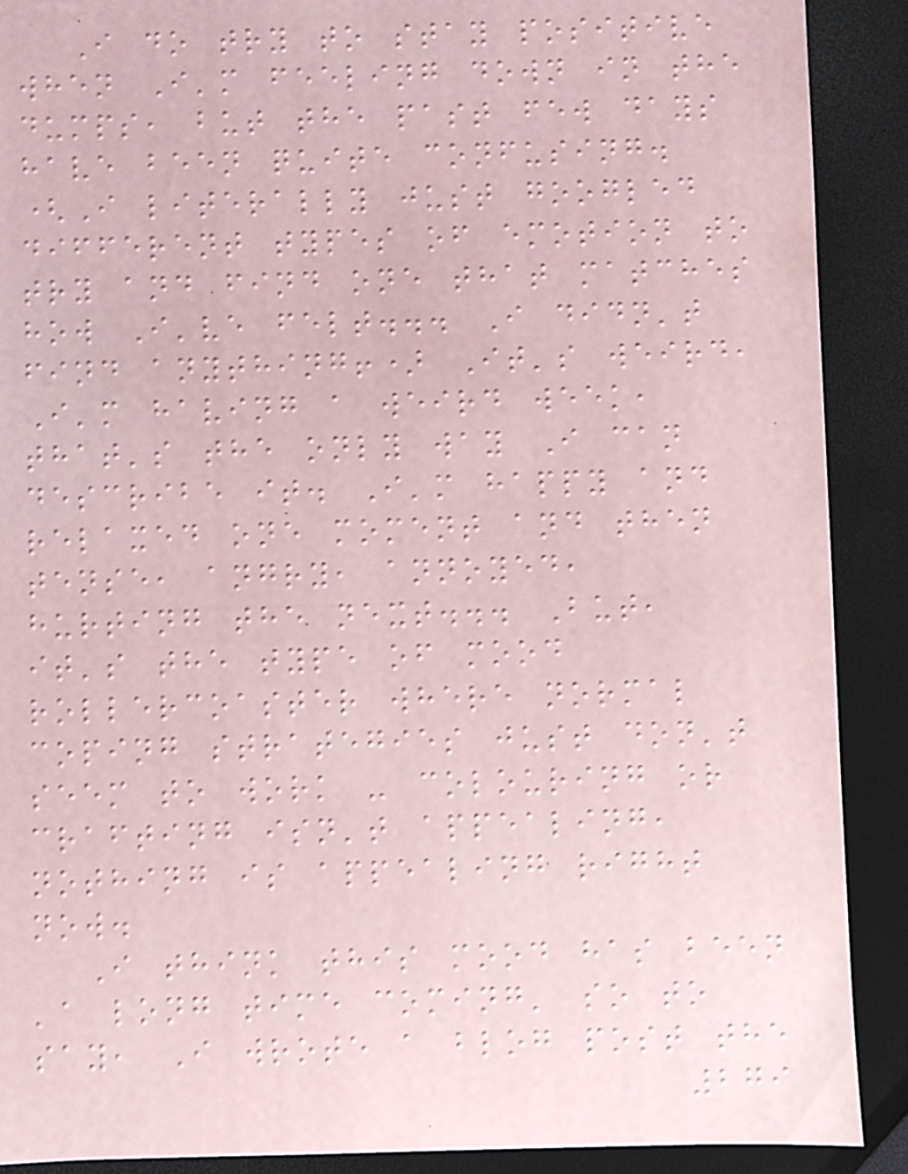I do try to stay positive
when I'm feeling down in the
dumps, but the past few days
have been quite confusing.
(I literally just googled
different types of emotion to
try and find one that matches
how I've felt... I didn't
find anything!) It's weird,
I'm having a weird week,
that's the only way I can
describe it. I'm happy and
relaxed one moment and then
tense, angry, annoyed,
hurting the next... But,
it's the type of mood
rollercoaster where normal
coping strategies just don't
seem to work - colouring or
crafting isn't appealing,
nothing is appealing right
now.
I think this mood has been
'a long time coming' so to
say, I wrote a blog post the
279
